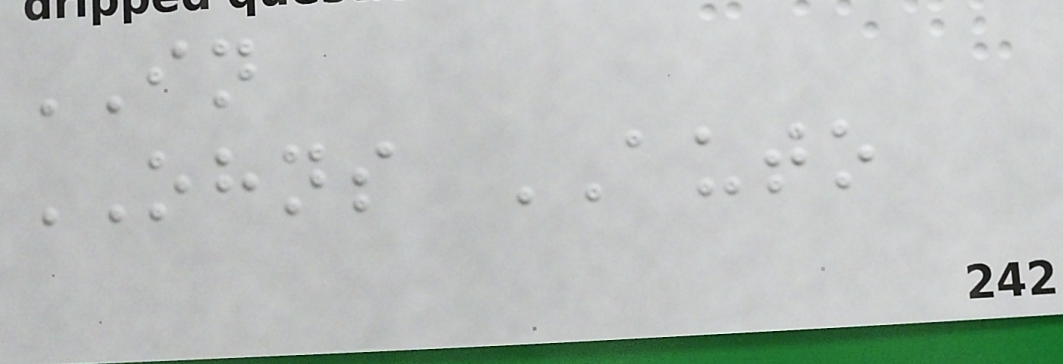IN
OHNS AUTO
